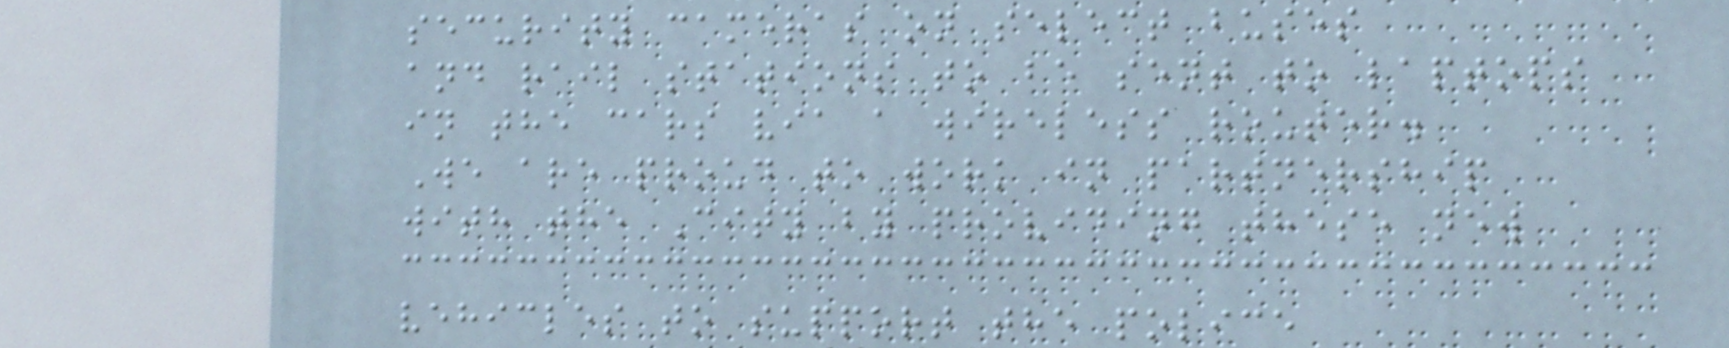security cameras on select buses
and rail stations to be sent to laptops
in the cars via a wireless router.
We are proud to work in partnership
with the City by providing these new
vehicles to support the police
